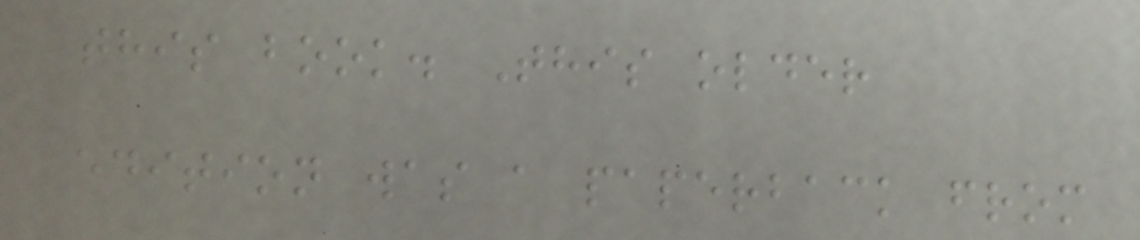this book. This older
edition was a paperback from
